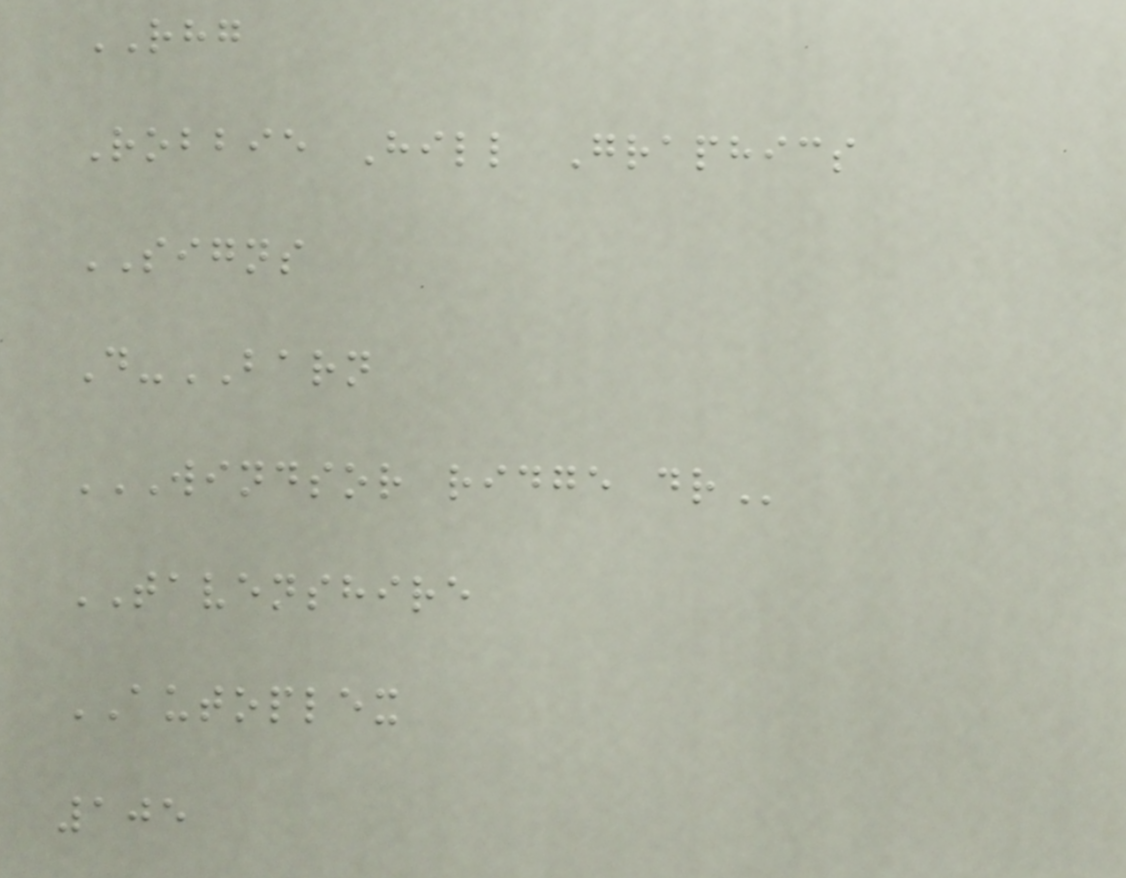RHG
Robbie Hill Graphics
SIGNS
D-BARN
WINDSOR RIDGE DR
TAVENSHIRE
AUTOPLEX
105
